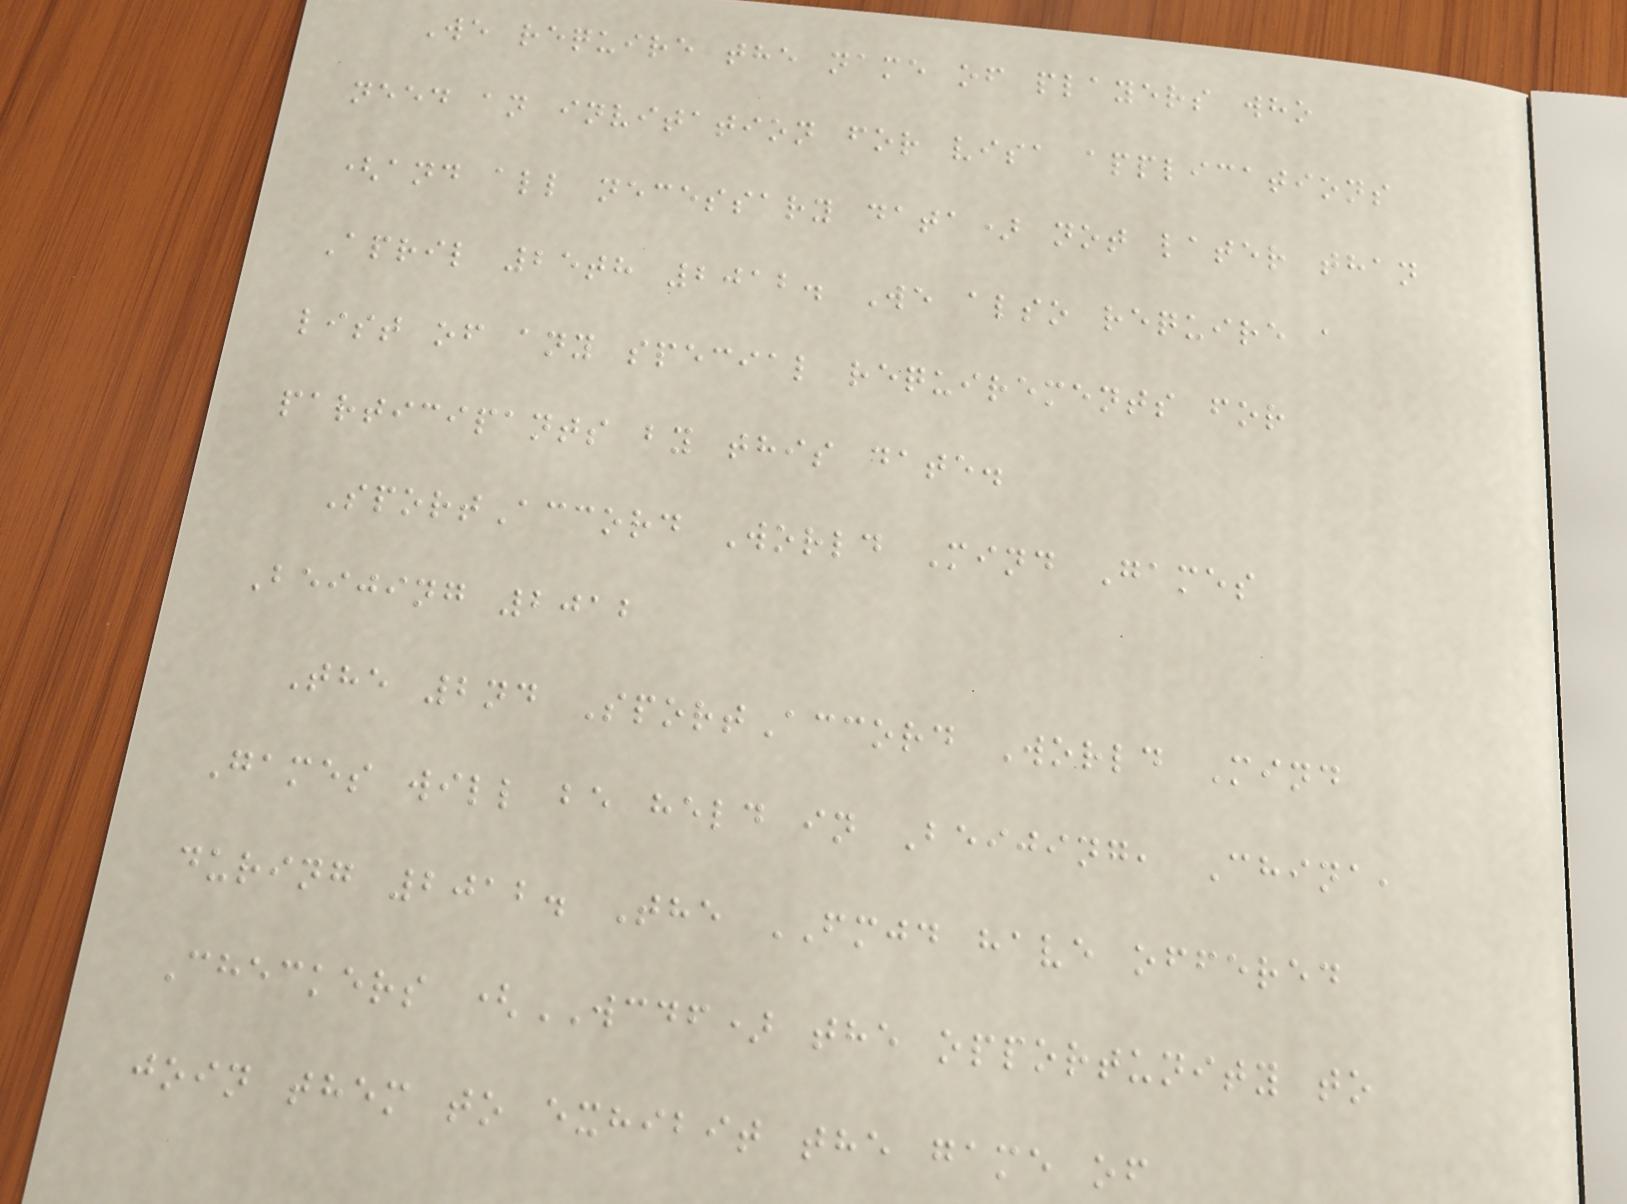We require the name of players who
need an invitation for visa applications
(and all necessary data) not later than
April 25th 2012. We also require a
list of any special requirements for
participants by this date.
SportAccord World Mind Games
Beijing 2012
The 2nd SportAccord World Mind
Games will be held in Beijing, China,
during 2012. The FMJD have offered
Checkers (WCDF) the opportunity to
join them to exhibit the game of
